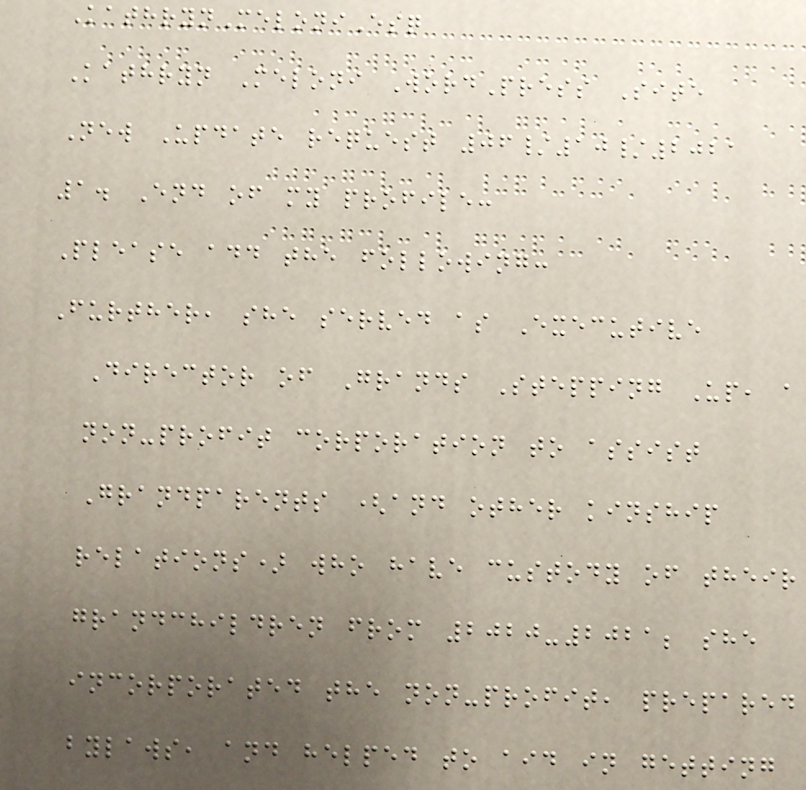KathrynMeloniEsq
Kathryn Meloni WordPress Site
New Update request 06/10/2021
1. End of my profile:
Please add the following:
Further, she served as Executive
Director of Grands Stepping Up, a
non-profit corporation to assist
Grandparents (and other kinship
relations) who have custody of their
grandchildren from 2020-2021; she
incorporated the non-profit, prepared
bylaws, and helped to aid in getting
